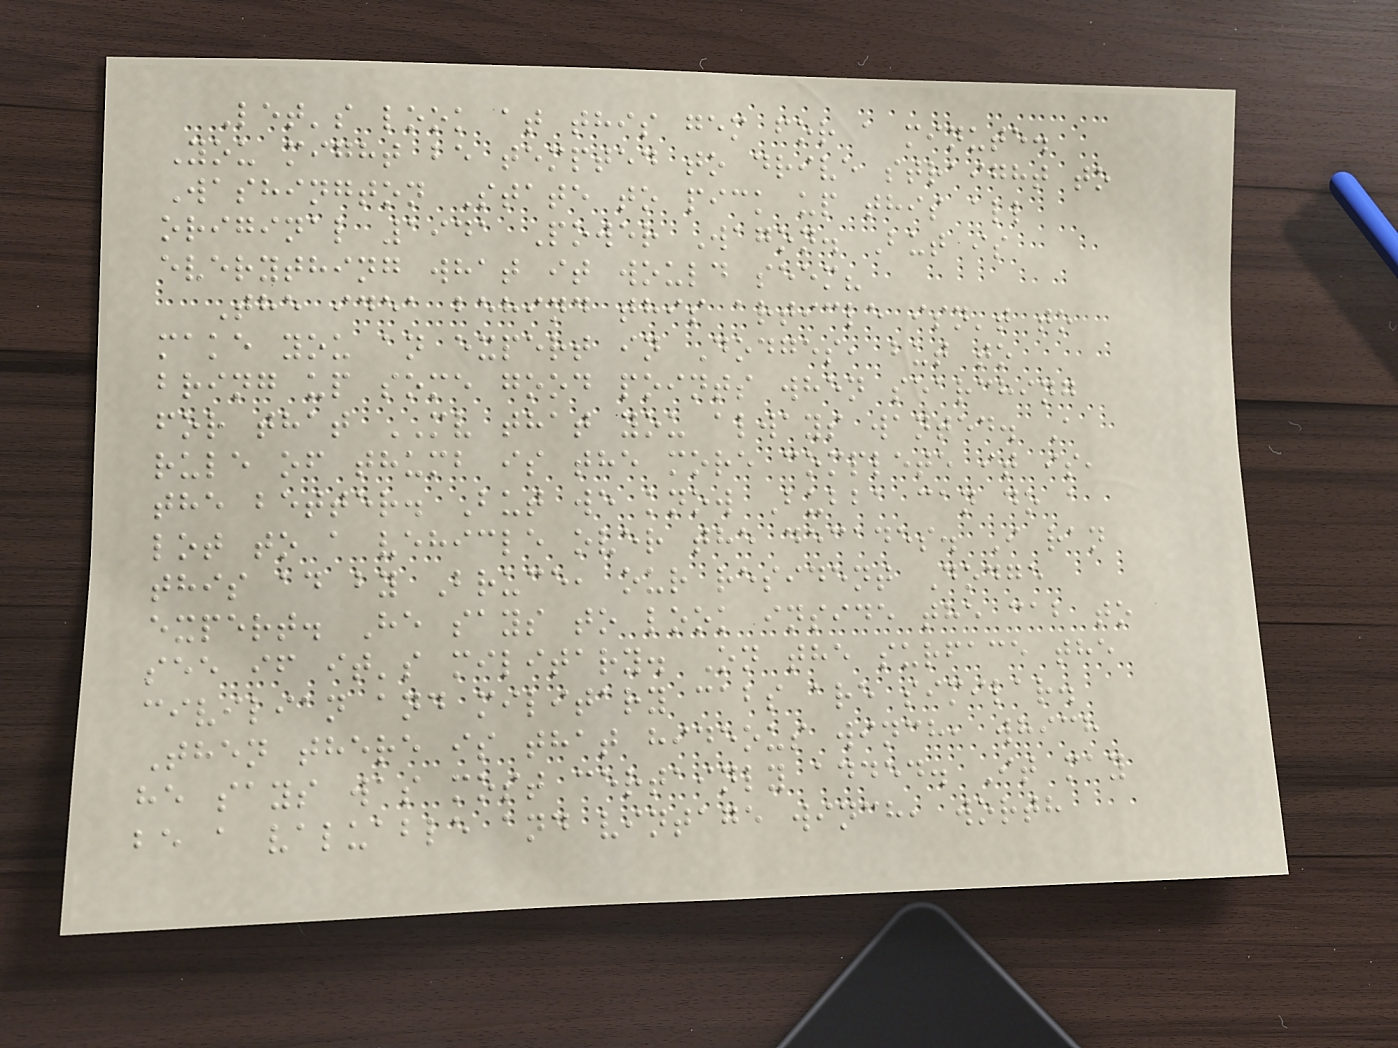Let's look at this gem for a minute.
You might be tempted to drive straight to
Washington State to pick up this all
original 1941 Power Wagon. But is
everything what it would seem?
The idea behind this article isn't to
make you an expert in Dodges, but to
bring up some good points when searching
for that MV that you always wanted. A
rule of thumb is the more complete it is,
the better. But we know Bubba can do a
lot to a vehicle over the decades. I ran
this ad by Bruce, our resident Dodge
expert. He says to look inside the cab to
see if it's military. On the surface the
civilian and military cabs are similar.
Then there is that hideous winch, which
he says was most certainly added. It may
be a valuable and vintage winch, worth
